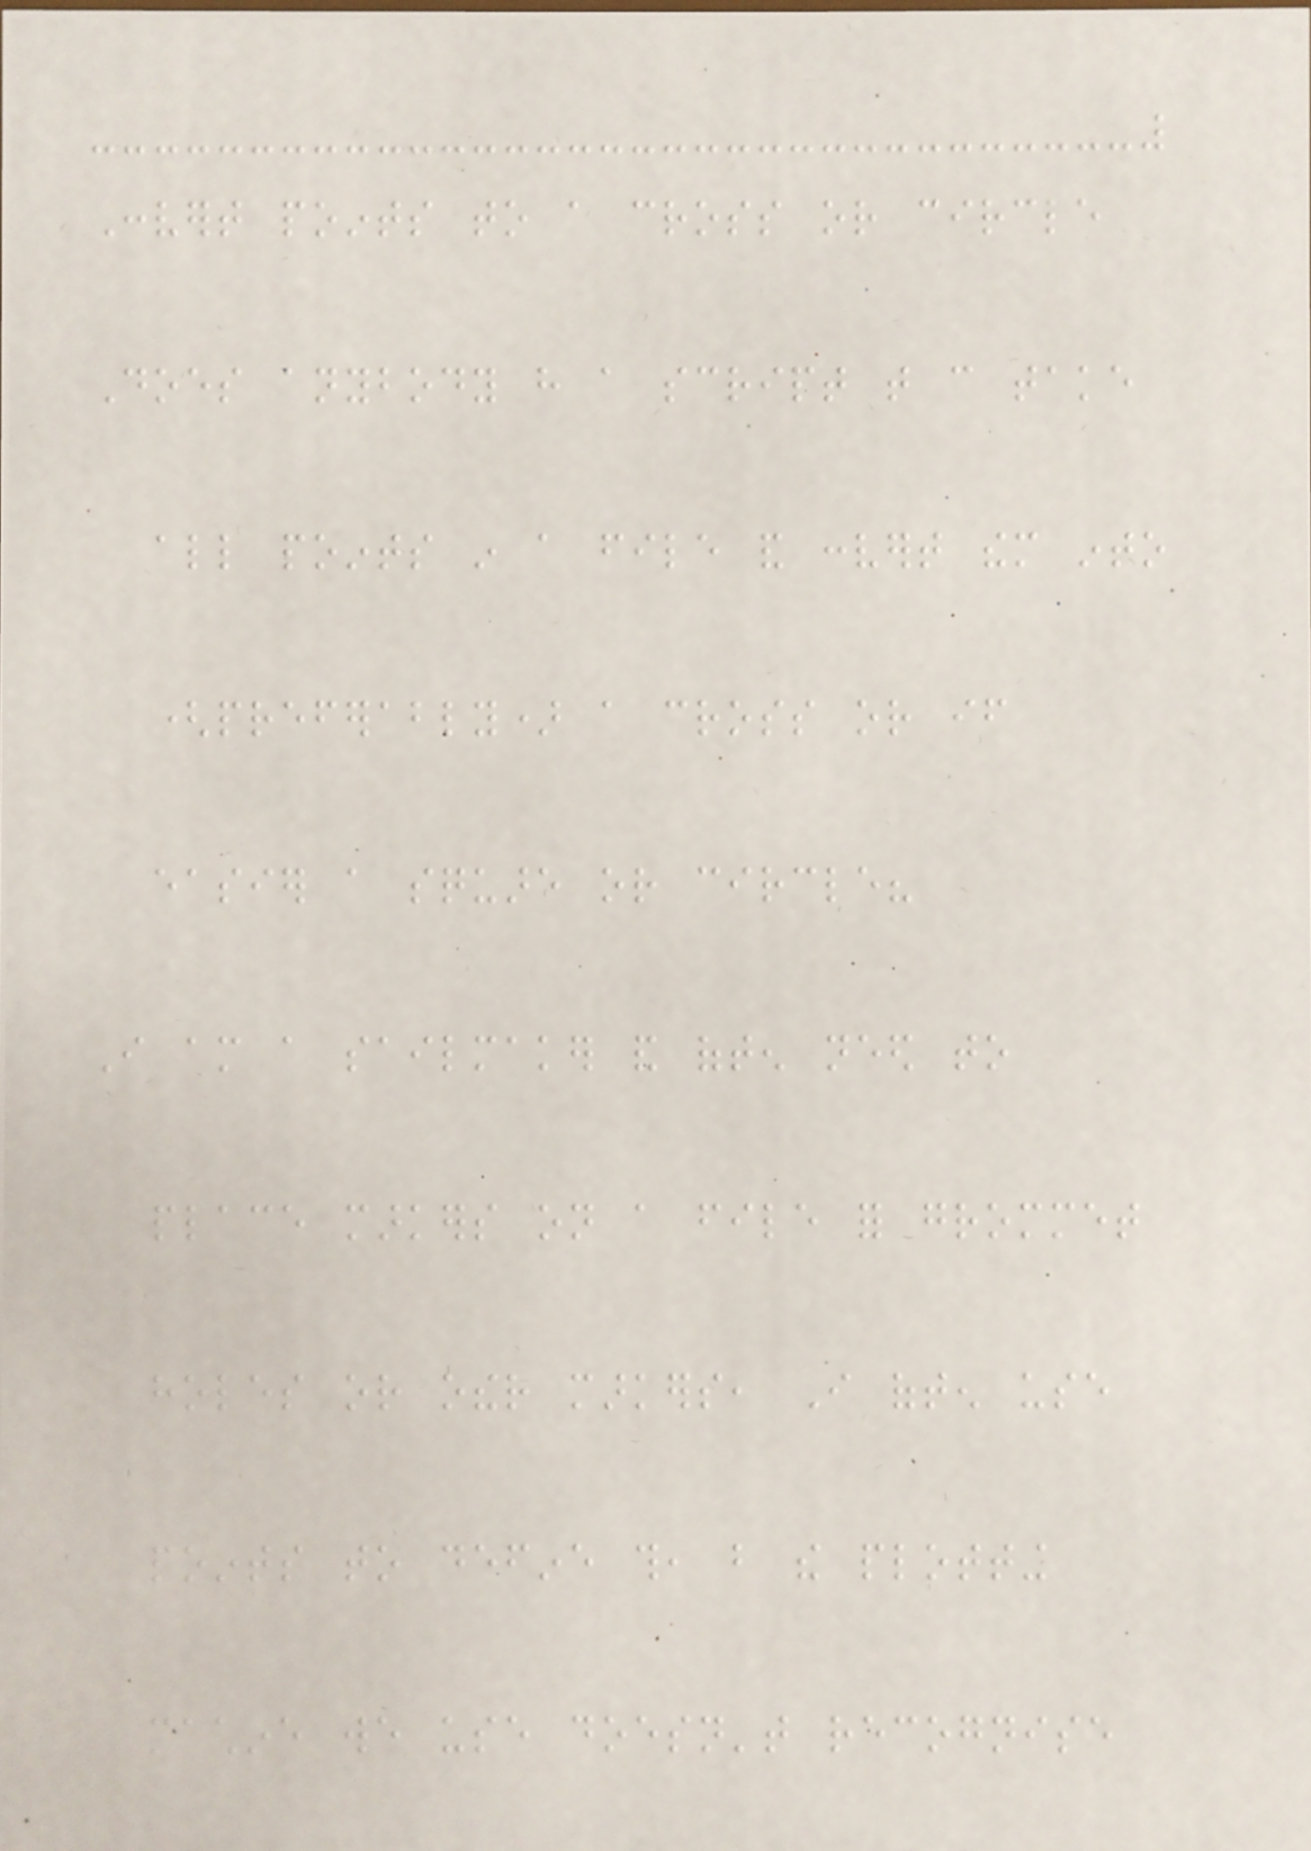Convert points to a cross or circle
Does anybody have a script that can take
all points in a file and convert them into
(preferably) a cross or if
easier a square or circle?
I am a sailmaker and often need to
place markers on a file for grommet
holes or other markers, I often use
points to define this, but the plotting
machine we use doesn't recognise
